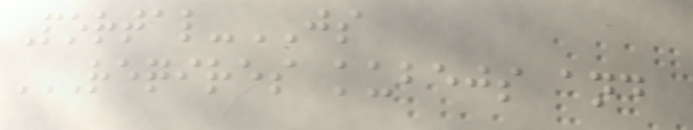Portal-JS
REQIRES KUBEJS AND
